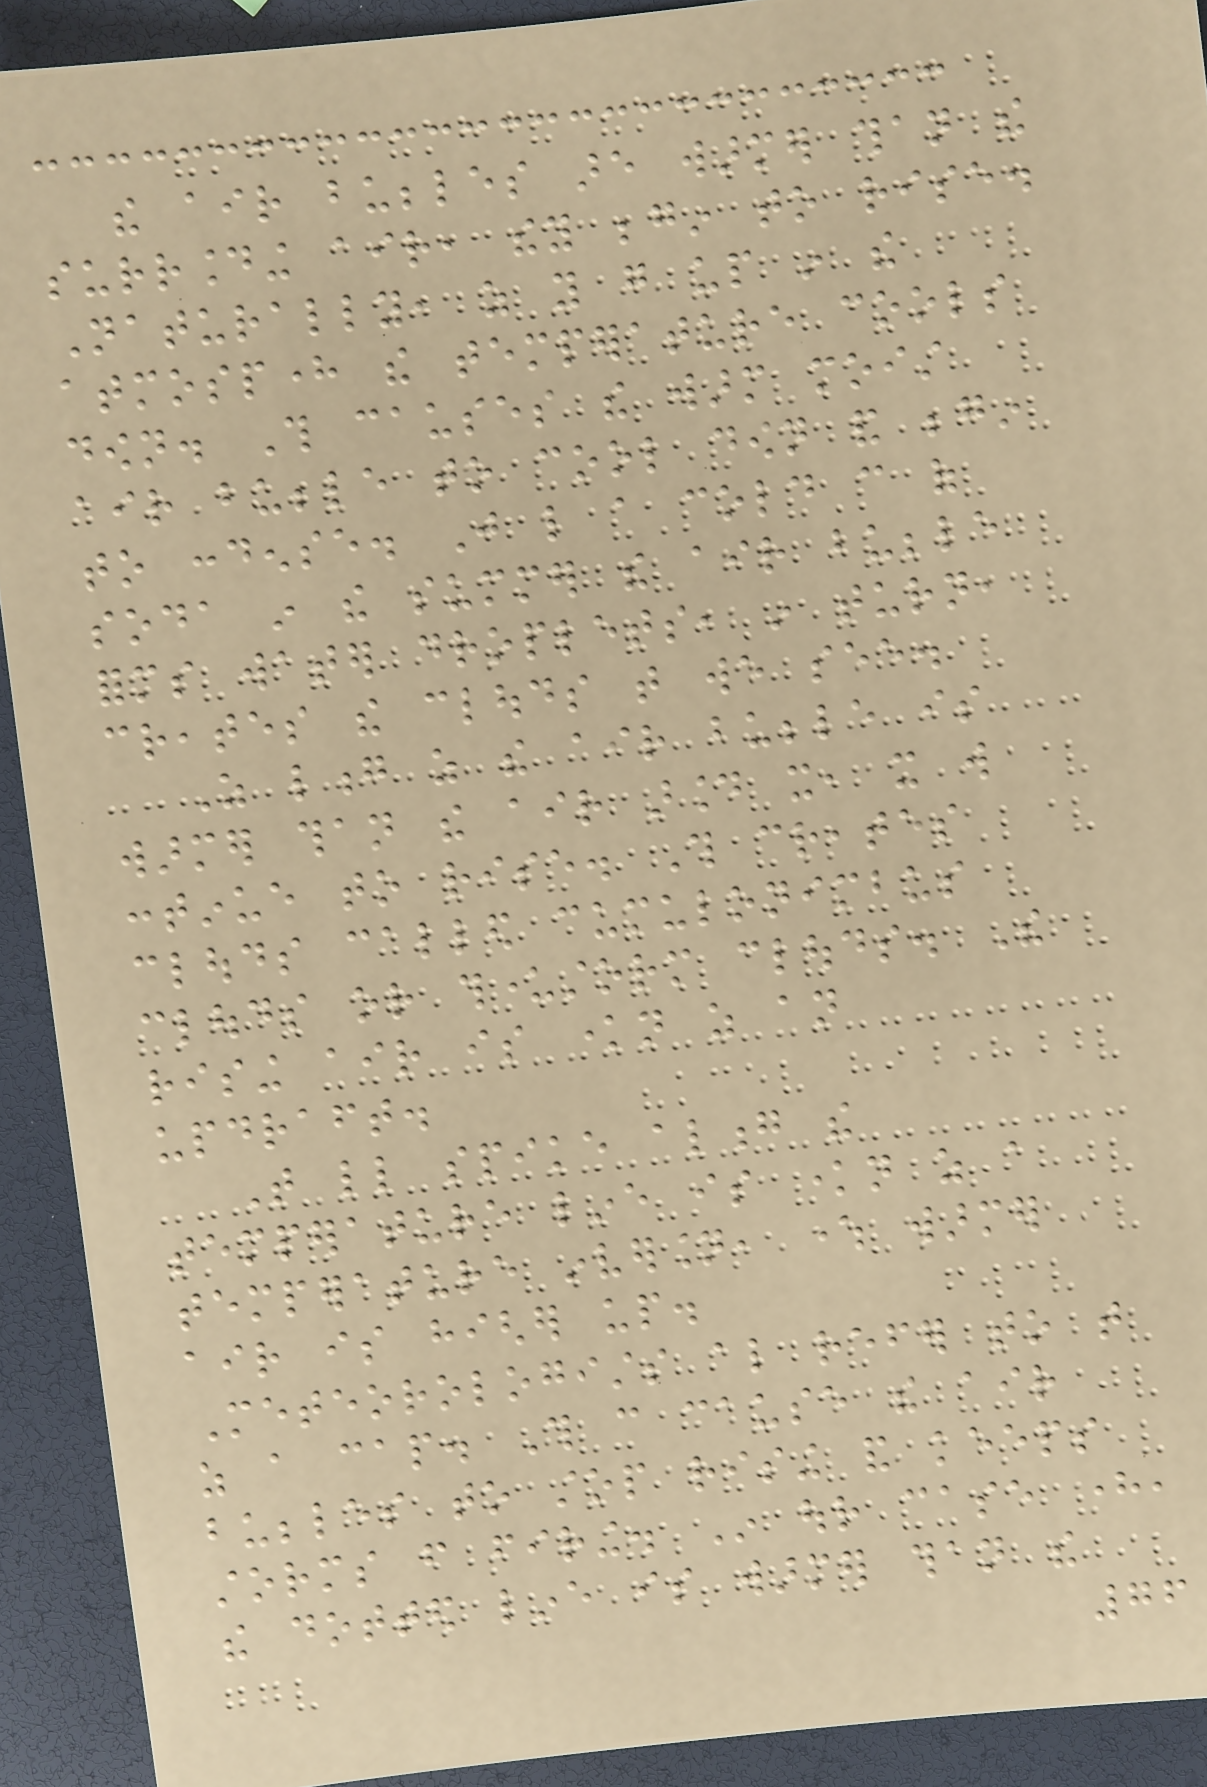the air bubbles are warmer than the
surrounding air, they begin to rise.
Naturally, as you go up in the
atmosphere the temperature cools
down. This causes the warm moist
air bubble to cool down and begin
to condense. Just like a cold can of
soda in the summer the air bubble
forms water droplets, in turn,
creates the clouds that we see.
As long as the air bubble is
warmer than the air around it, it will
continue to rise. This creates
clouds called cumulonimbus
clouds or thunderstorm clouds. The
rising air is known as an
updraft.
That little spike along the
temperature line is known as a
temperature inversion, where warmer
air is higher up.
Meteorologists also refer to that
as a cap. This can cause the air
bubbles to stop rising and keeps
storms from firing. In our case here,
the dotted line is warmer than the
76
